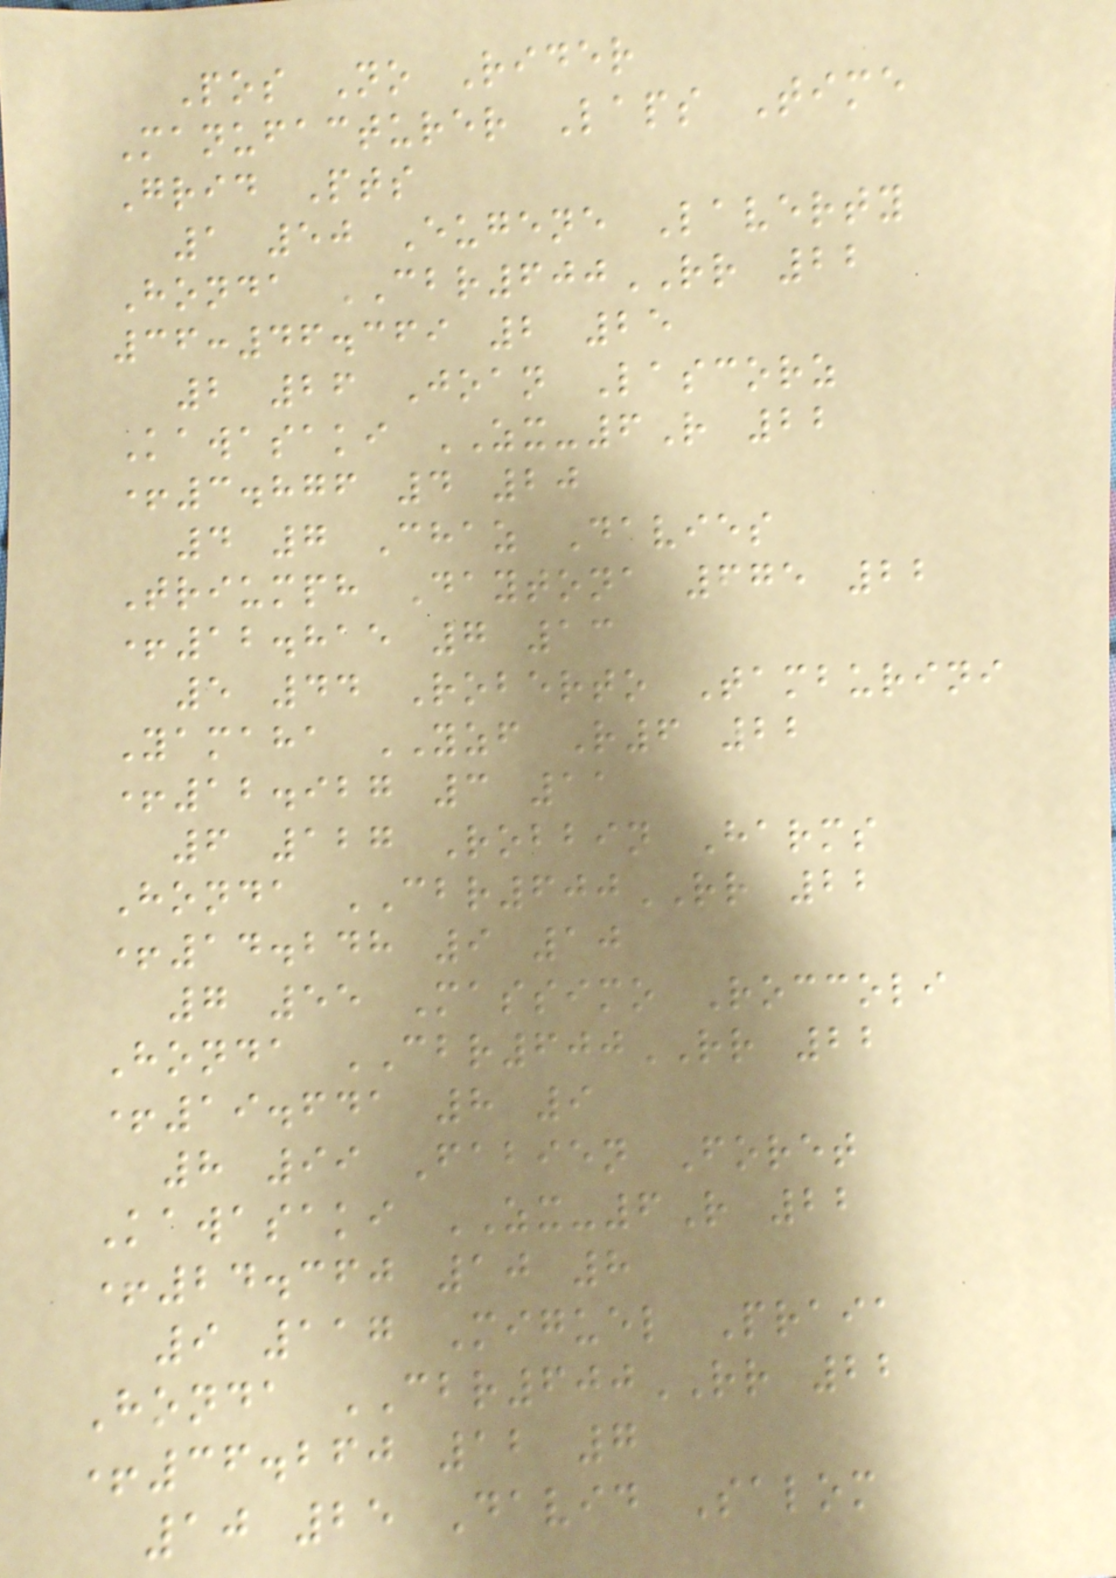Pos No Rider
Manufacturer Laps Time
Grid Pts
1 50 Eugene Laverty
Honda CBR600RR 22
36:46.369 2 25
2 26 Joan Lascorz
Kawasaki ZX-6R 22
+3.876 4 20
4 7 Chaz Davies
Triumph Daytona 675 22
+12.815 7 13
5 44 Roberto Tamburini
Yamaha YZF R6 22
+12.927 3 11
6 127 Robbin Harms
Honda CBR600RR 22
+14.248 9 10
7 55 Massimo Roccoli
Honda CBR600RR 22
+19.641 8 9
8 99 Fabien Foret
Kawasaki ZX-6R 22
+24.360 10 8
9 117 Miguel Praia
Honda CBR600RR 22
+36.260 12 7
10 25 David Salom
